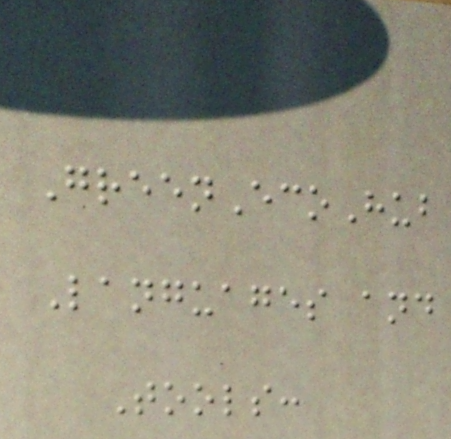GreenEcoHub
Languages and
Tools:
